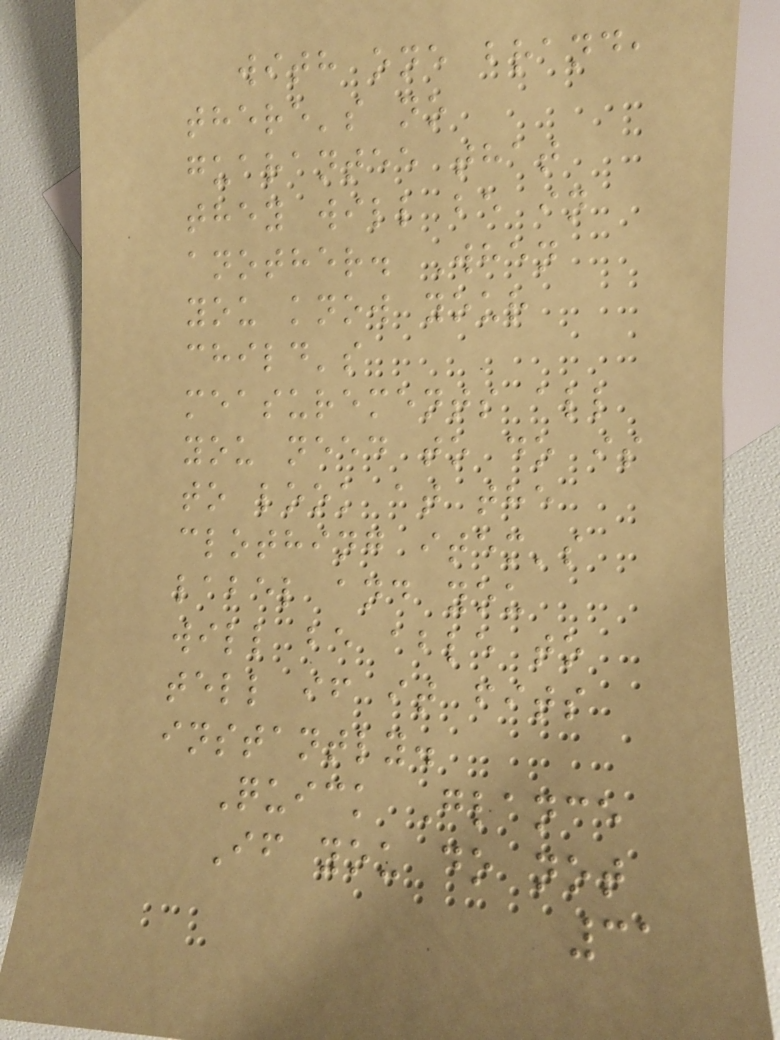with one brand,
there's no
guarantee that
they will be in
another. When
you know your
child's
measurements all
you need to do is
to look at the
clothing item's
label and you
will be able to
tell if it fits
instantly.
Quick Glance
If you do not
31
